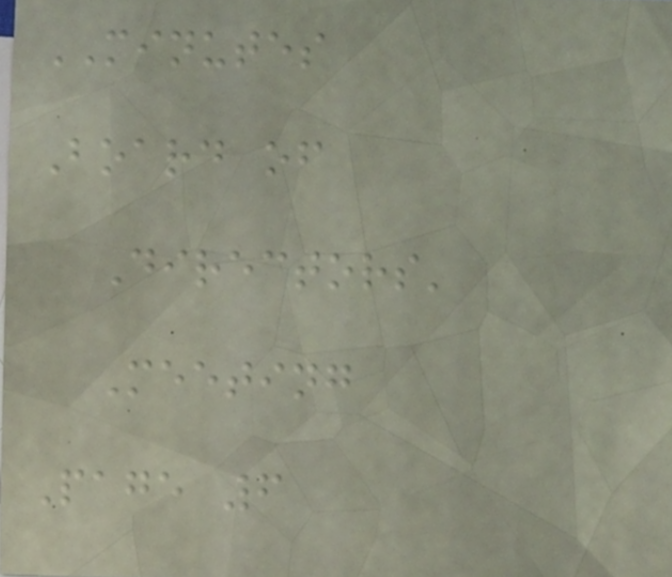MINUTES
Board of
Directors'
Meeting
Page 6
